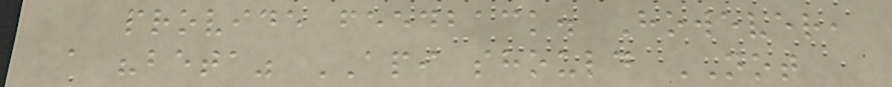provide feedback. However,
a "beta" API should NOT
